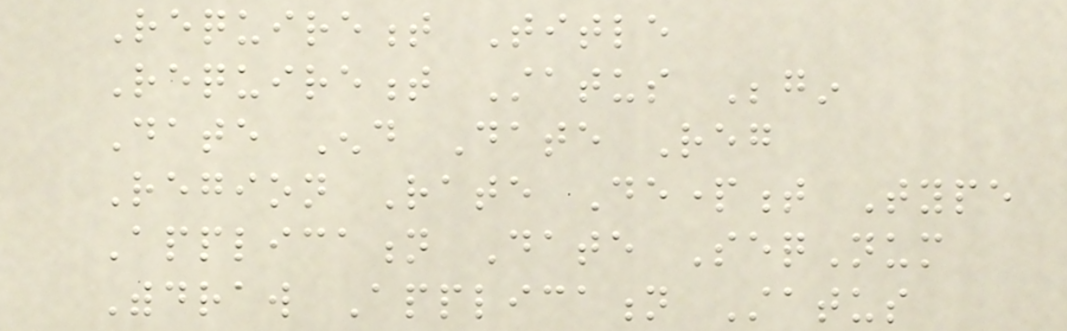Requirement Title
Requirement Status Begin
Date End Date Reg
Region Rate Department Type
Application Date SeqNum
Withdraw Application Status
